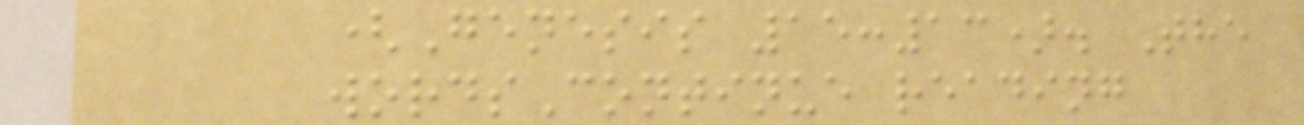(Genesis 15:13). The
wordsContinue reading
